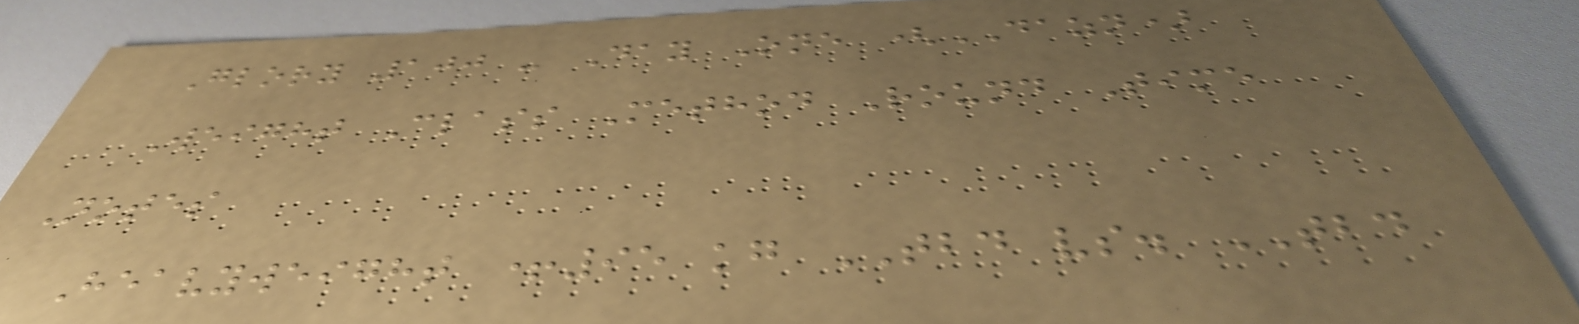Glory 100 - Day One (DAZN)
Weight Class Method Round Time
Notes
Heavyweight +95 kg TBD vs. TBD
